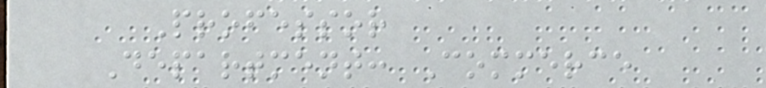Professor
Department: Commerce
